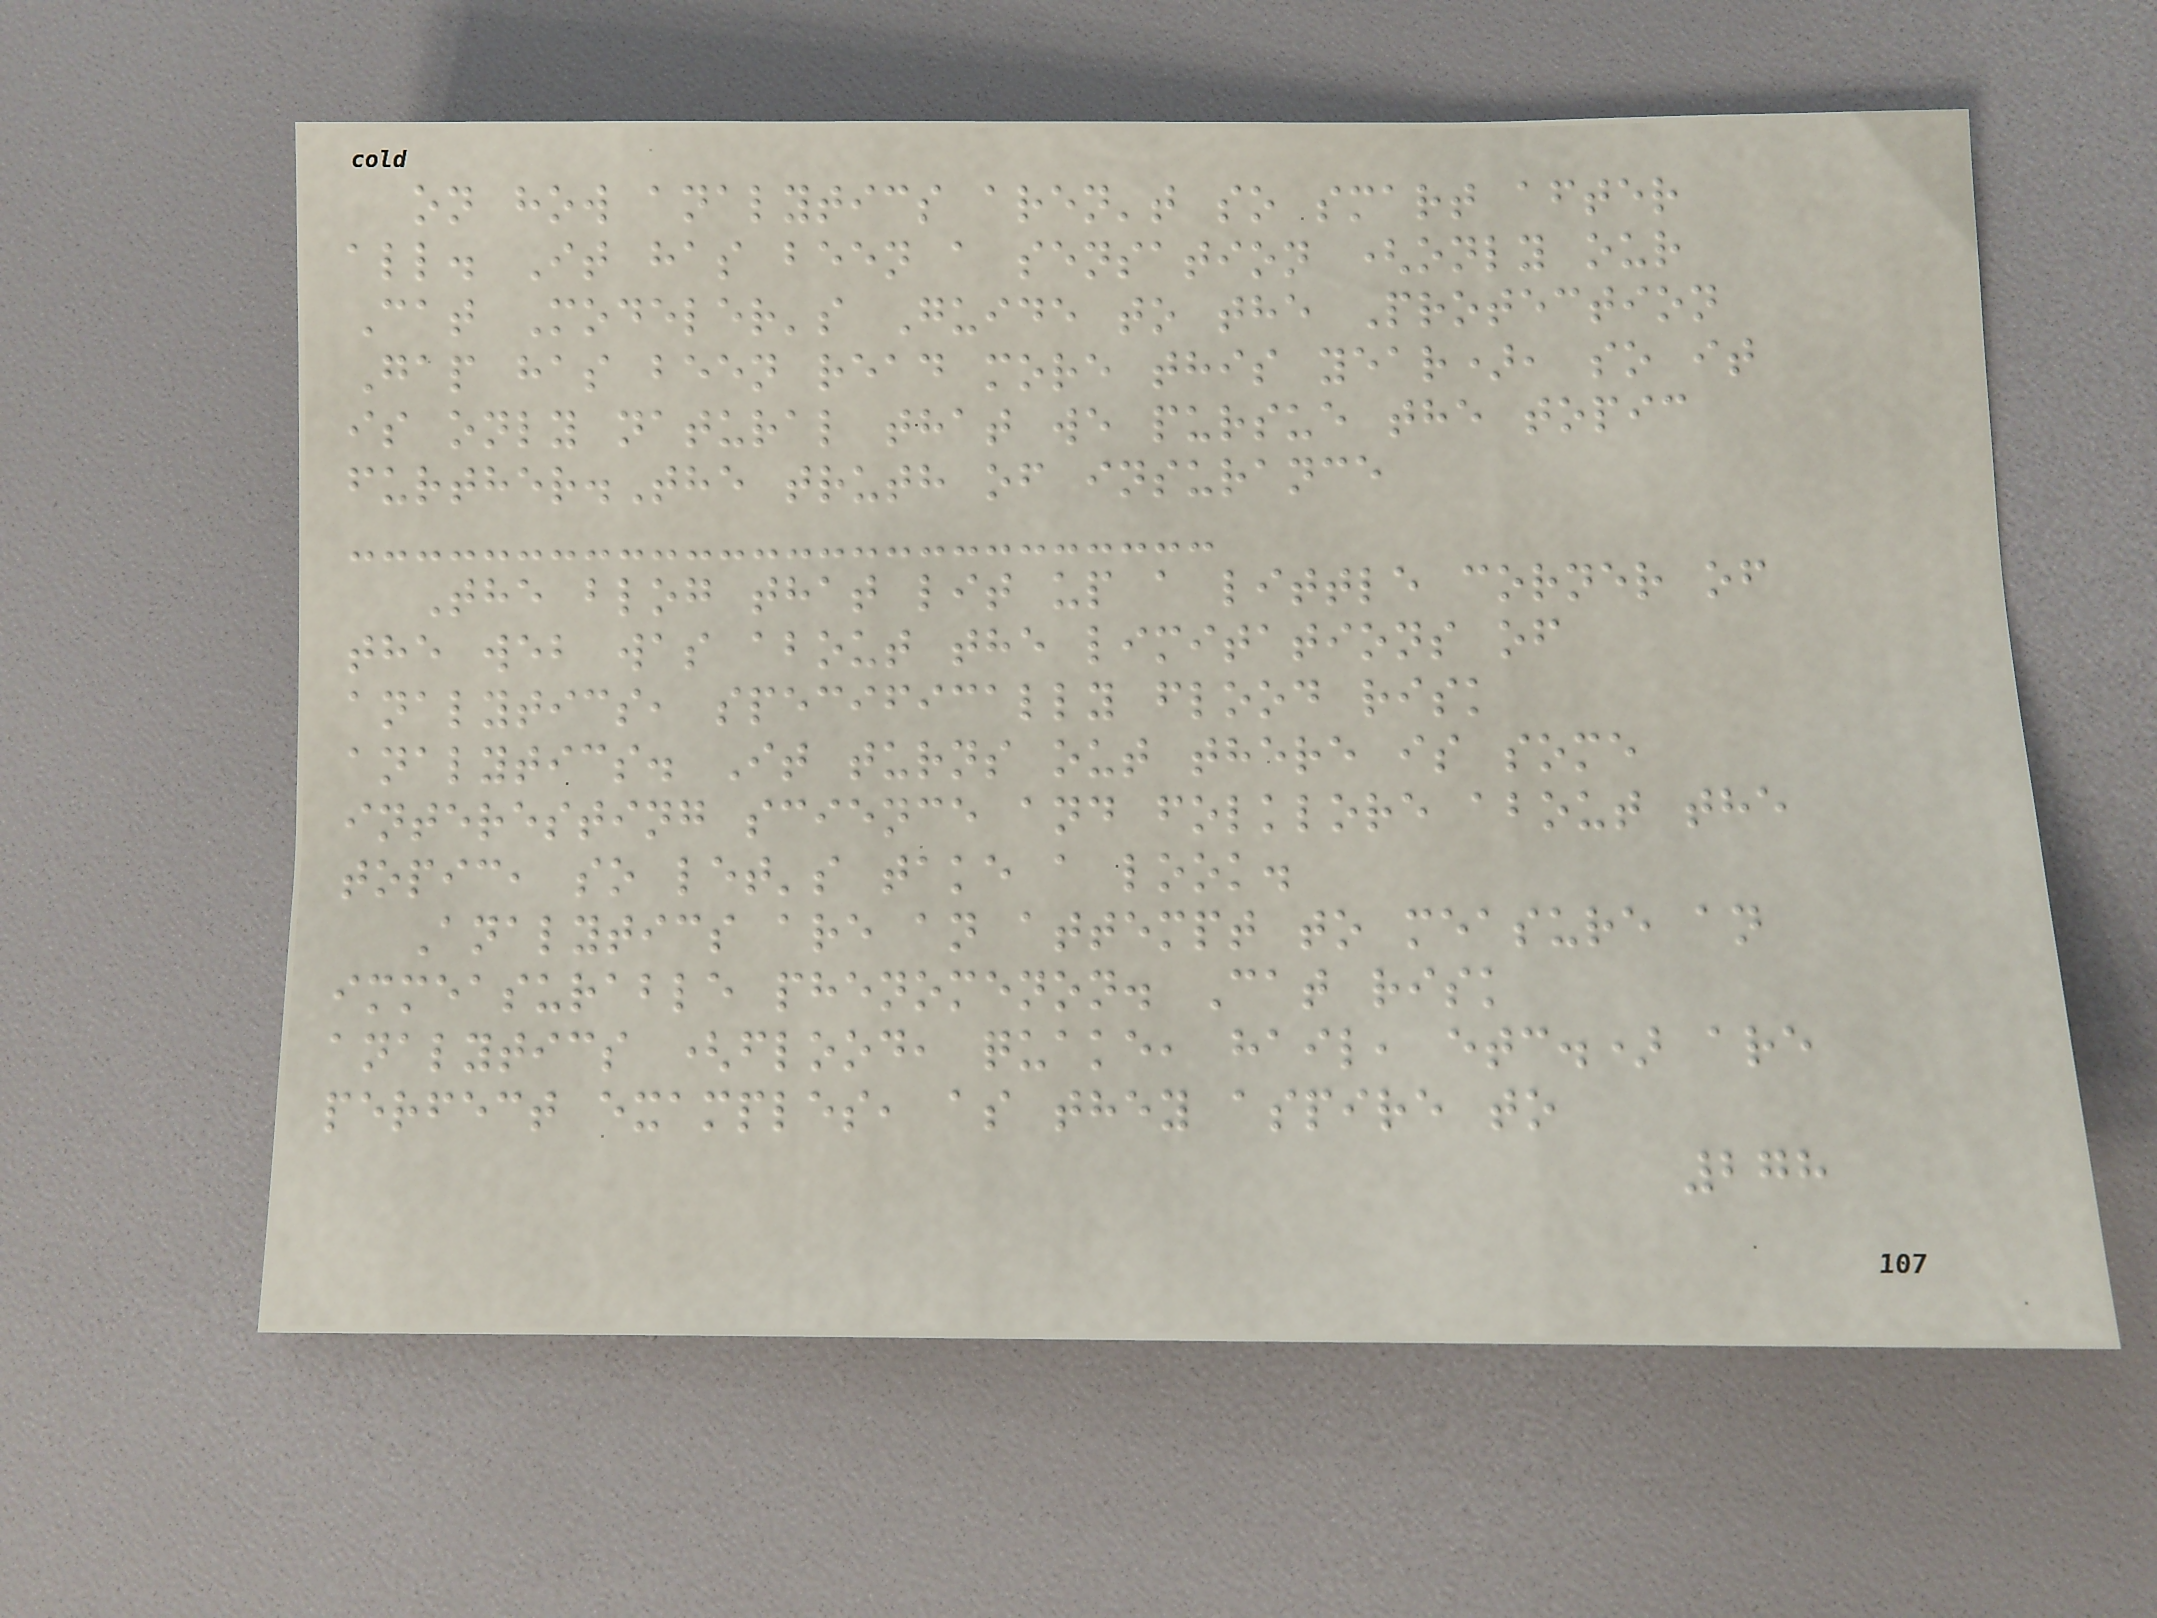on how analytics aren't so smart after
all. It has been a sensation (only our
Cat Modeler's Guide to the Protection
Gap has been read more this year), so it
is only natural that we pursue the topic
further.The truth of insurance
The blog that lit up a little corner of
the web was about the limitations of
analytics, specifically flood risk
analytics. It turns out there is some
interesting science and folklore about the
topic, so let's take a look.
Analytics are an attempt to measure an
immeasurable phenomenon. Cat risk
analytics (flood, quake, hail, etc.) are
perfect examples, as they aspire to
278
